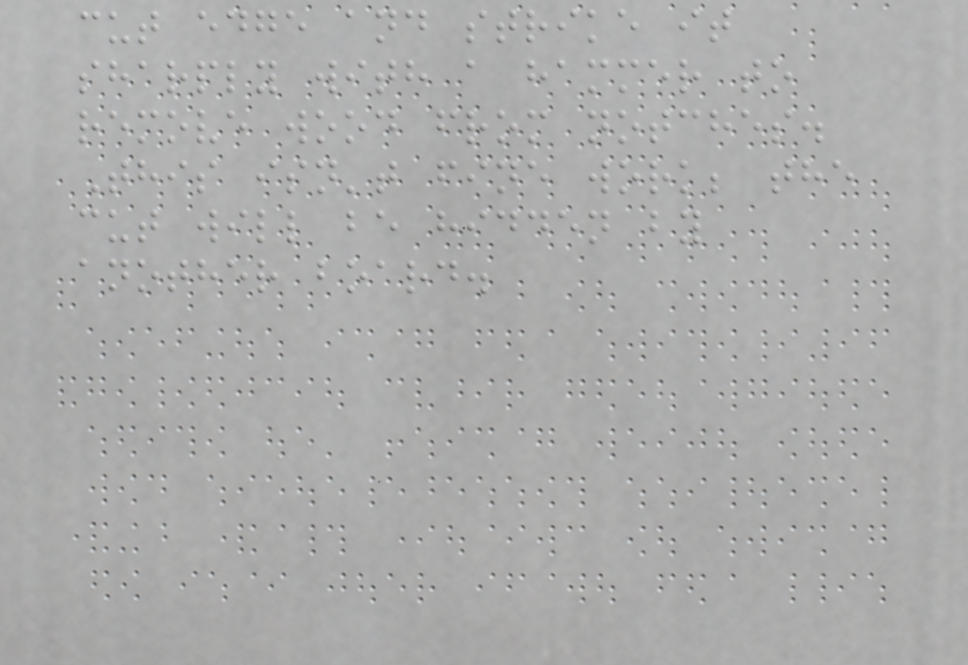cut edge and strike it
sharply with a hammer to
remove wood from notches.
This isn't fine work; the
cut will be hidden by
another board.
